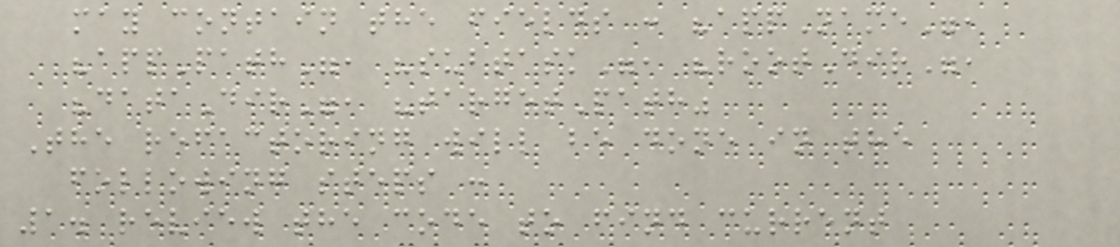may contain the fields : "appName",
"appPath", "subtask", "rootDir",
"dataDir", "targetPath"
The refactoring will be done in the
following steps :
1. review the code to find current
